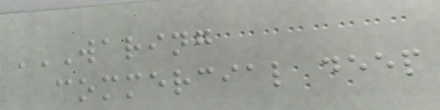WARING
COMMERCIAL DEEP
